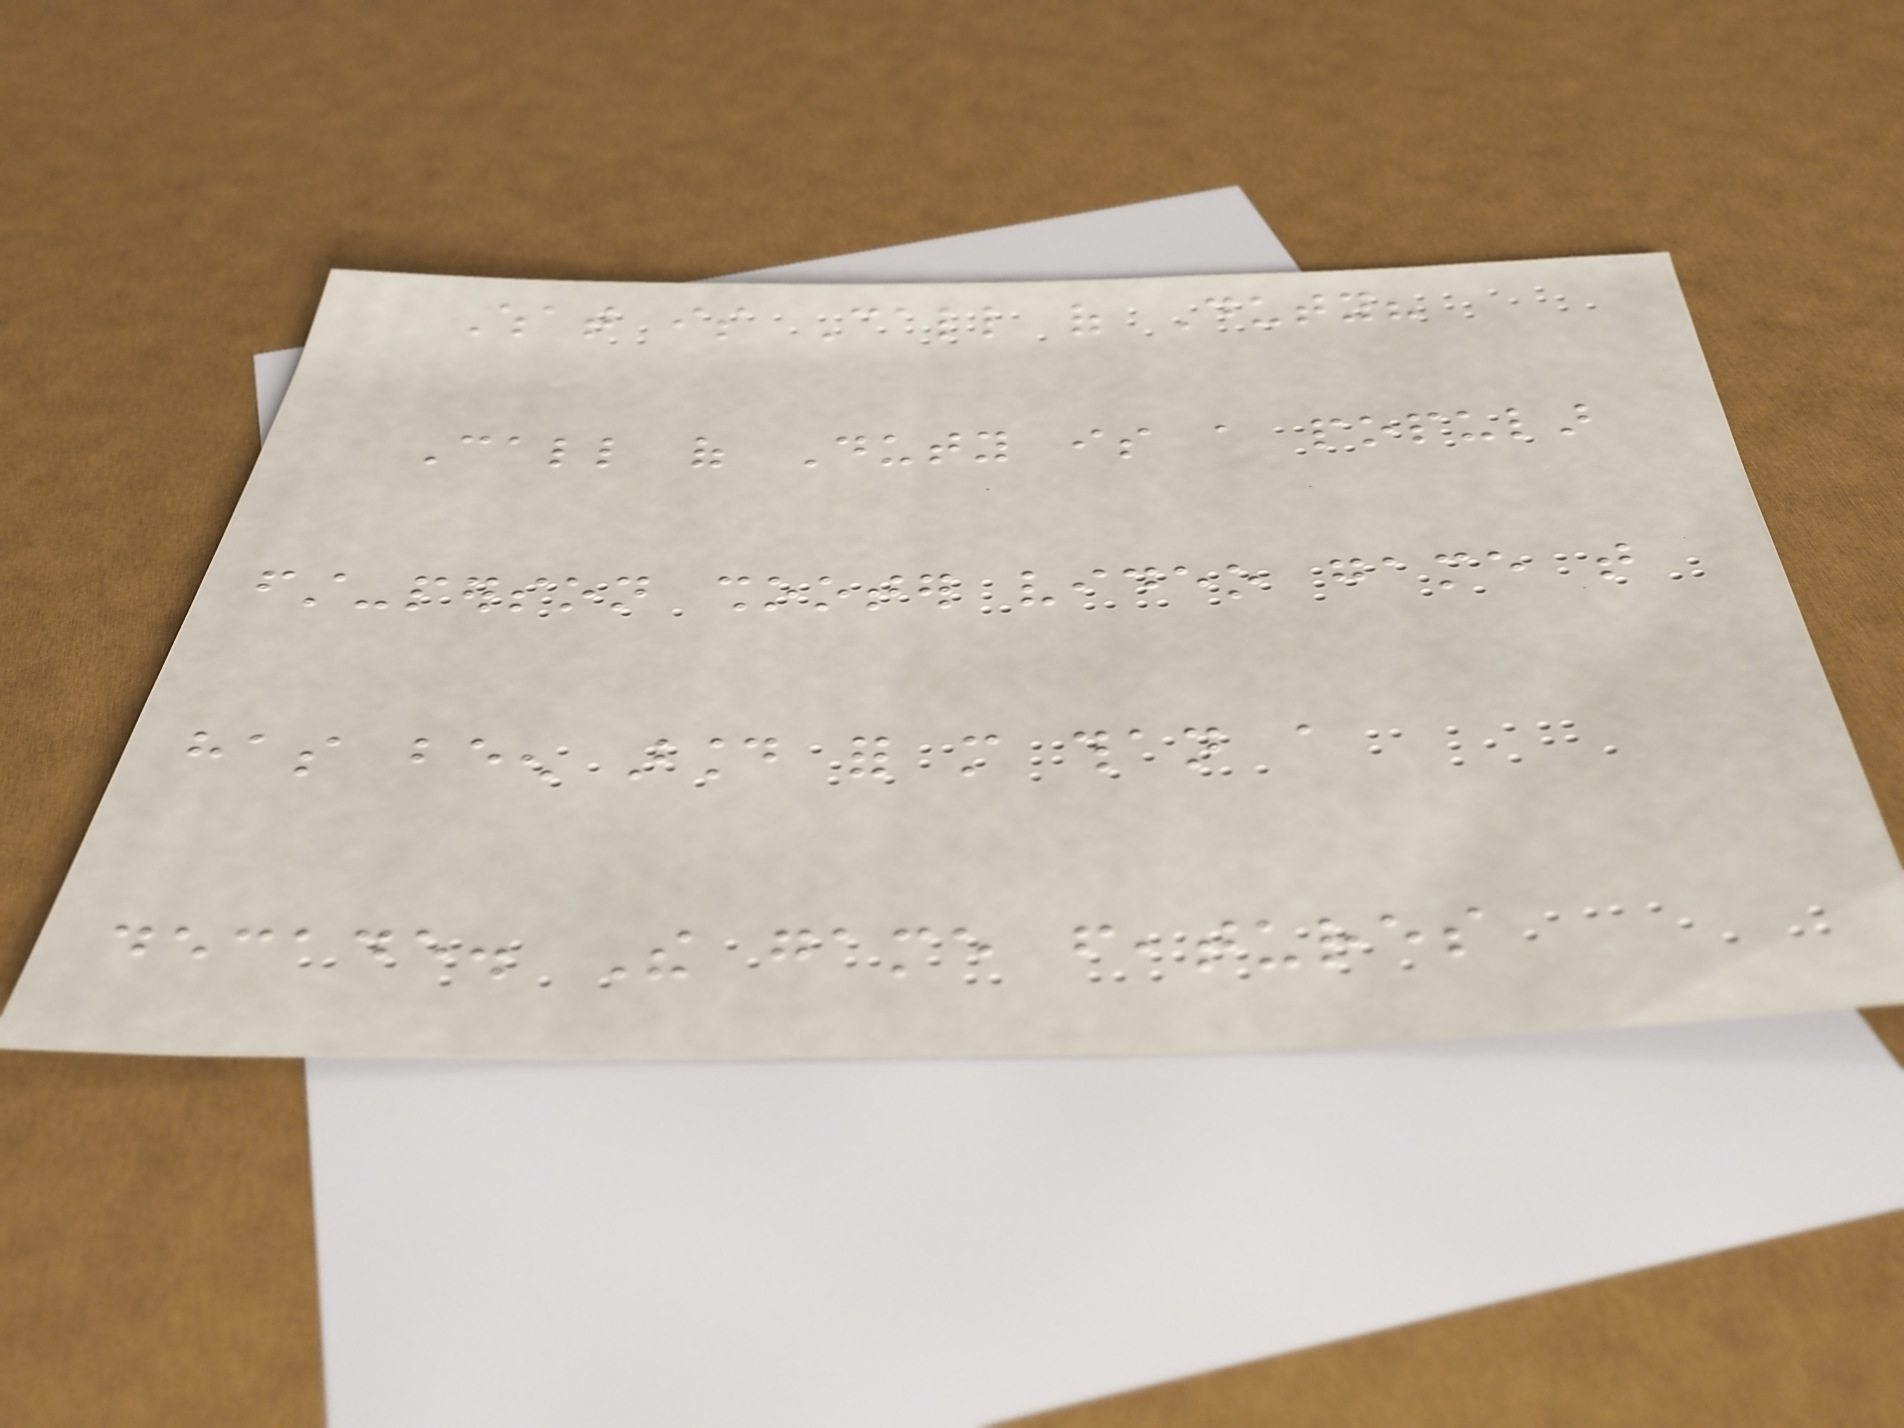What is Call of Duty?
Call of Duty is a popular
first-person shooter video game that
has been around for more than a
decade. The game features
